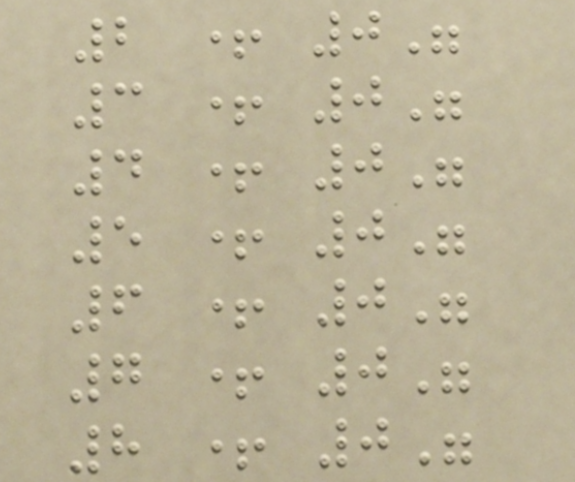2 + 0"
3 + 0"
4 + 0"
5 + 0"
6 + 0"
7 + 0"
8 + 0"
